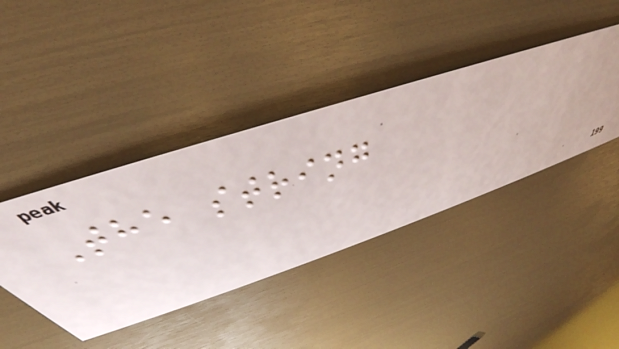The string
